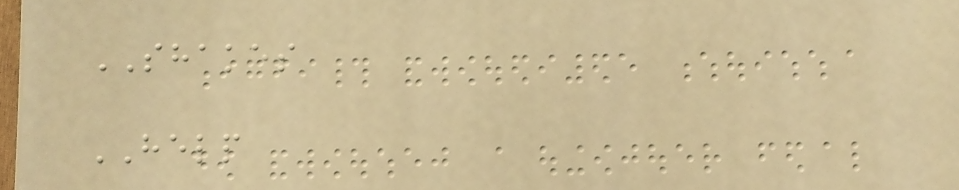SHAKES
HELP
